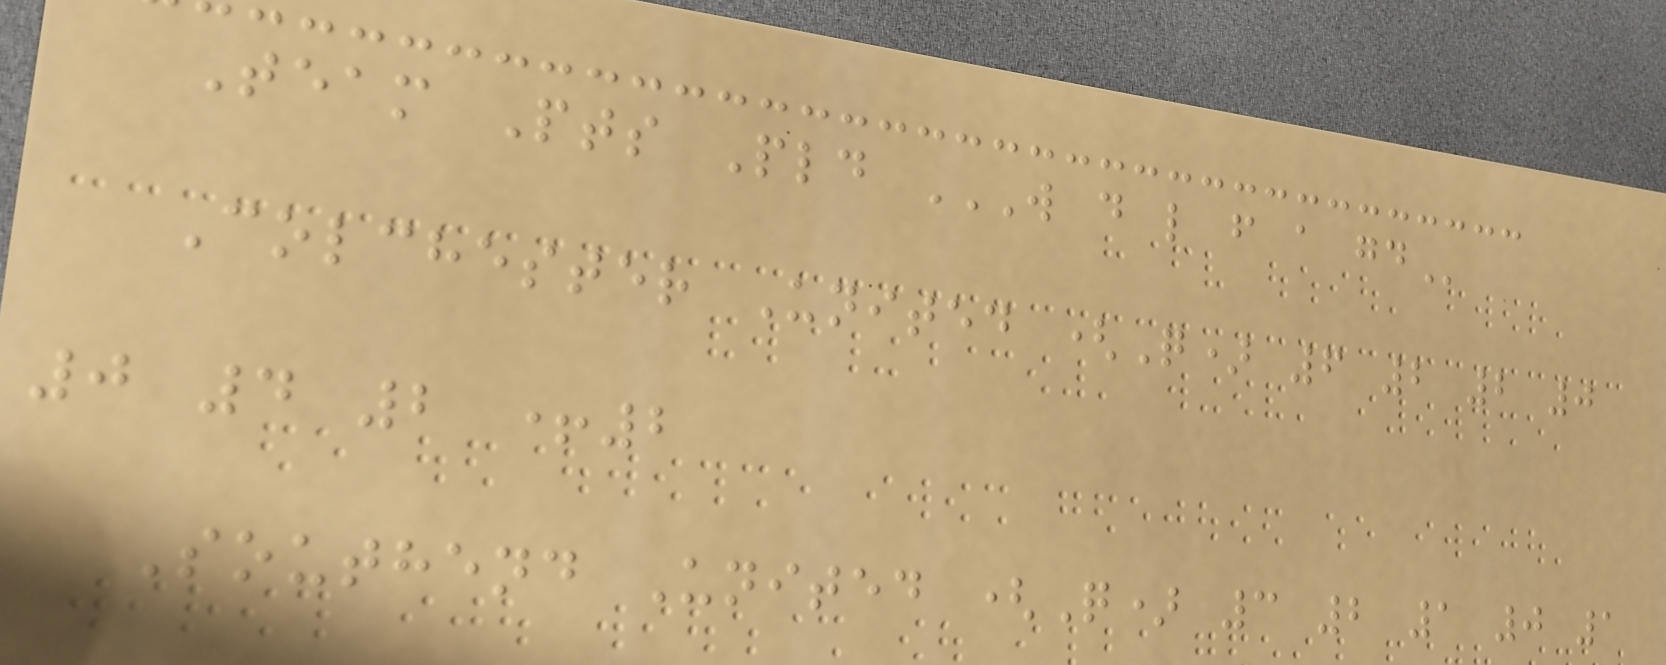Team Pts Pld W D L F A GD
Colchester United (Q) 6 2 2 0
0 4 2 +2
Southend United (Q) 3 2 1 0 1
